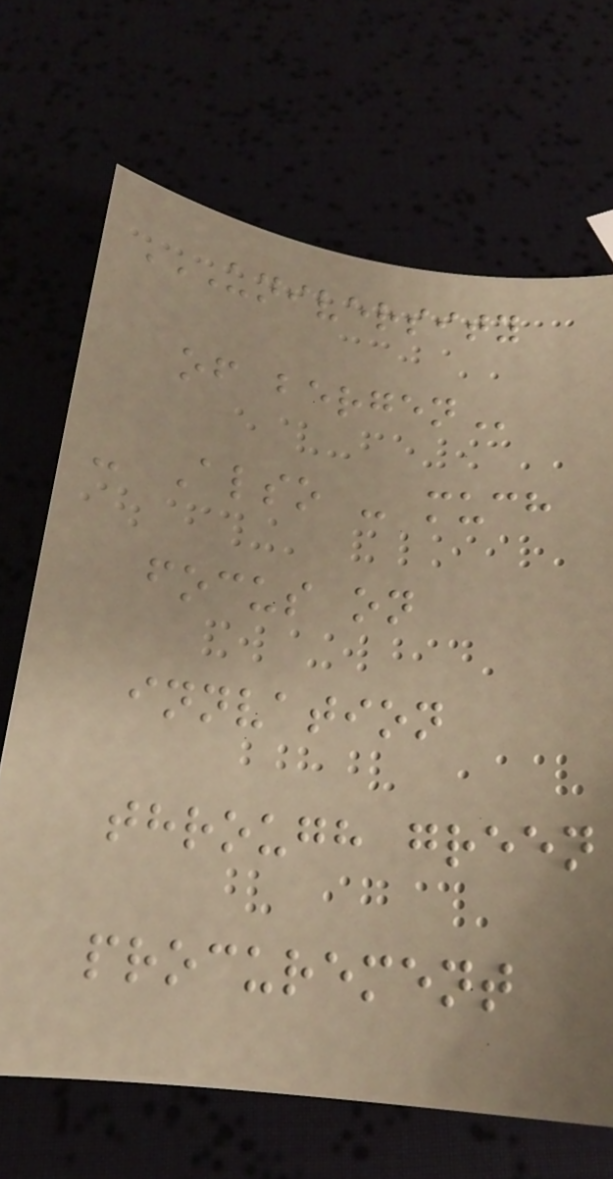UNIVERSITY
OF BERGEN
- Also - much
focus on
innvation
through green
procurement
